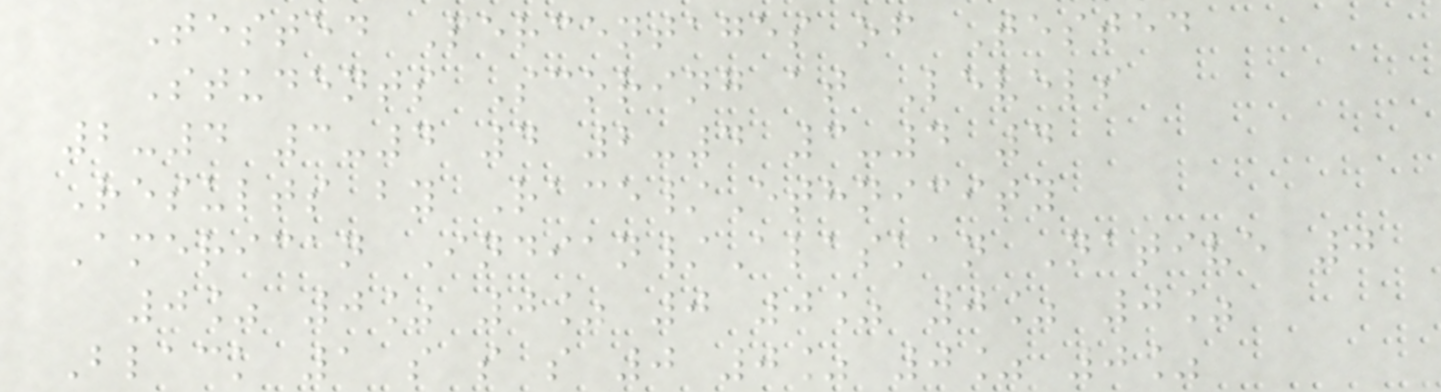Tested Percentages of Tested
Students Scoring at Levels
2-4 3-4 4 2-4 3-4 4
Results by Race/Ethnicity
American Indian/Alaskan Native 0
0% 0% 0% 0 0% 0% 0%
Black 1 s s s 0 0% 0% 0%
